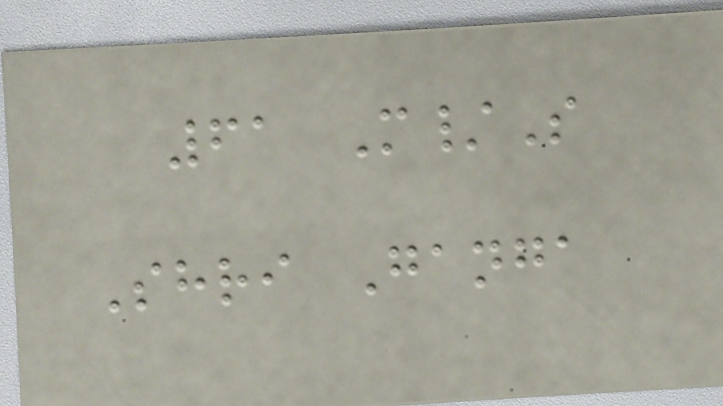61 M/S
Shri Ganga
